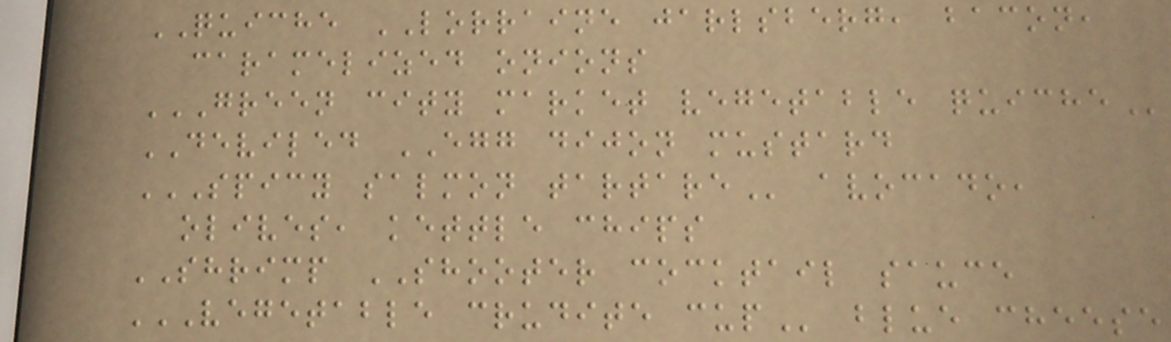QUICHE LORRAINE jarlsberg, bacon,
caramelized onions
GREEN CITY MARKET VEGETABLE QUICHE
DEVILED EGG dijon mustard
SPICY SALMON TARTARE avocado,
olives, kettle chips
SHRIMP SHOOTER cocktail sauce
VEGETABLE CRUDITE CUP blue cheese
